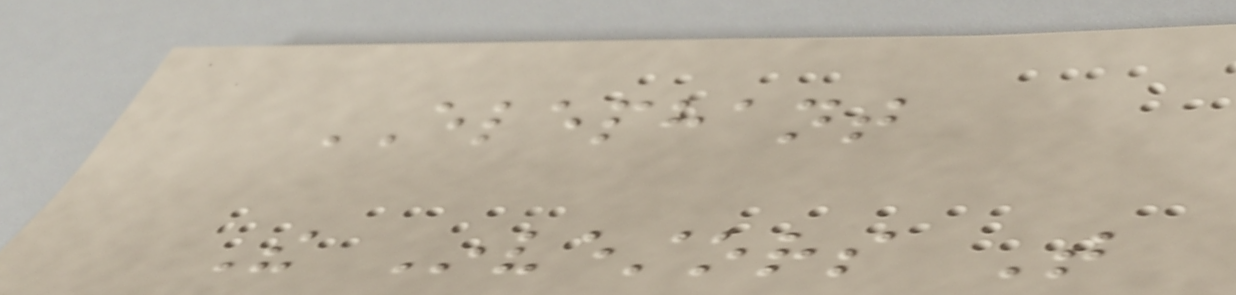ELEPHANT
The Investors That
